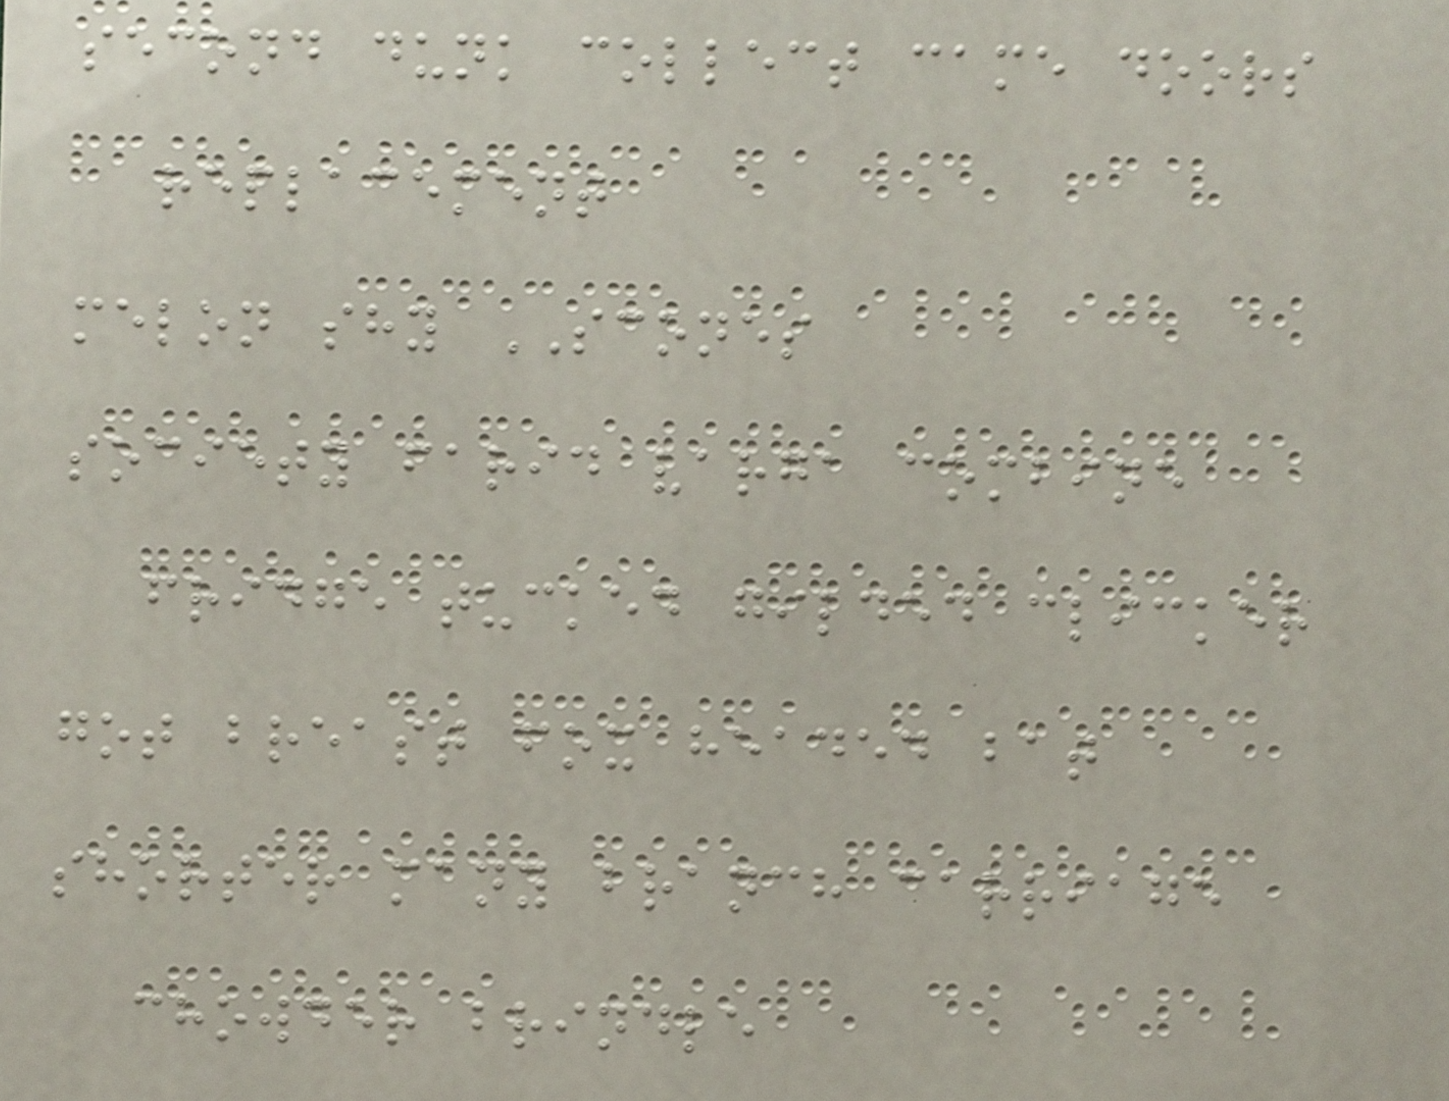second dunk collect came doors
replacement
melon shy SCONES
society farid varga combine
fridge tucked gilded clicker
got breast fox headed bat
shorter many branch carriage
chowder brindle
